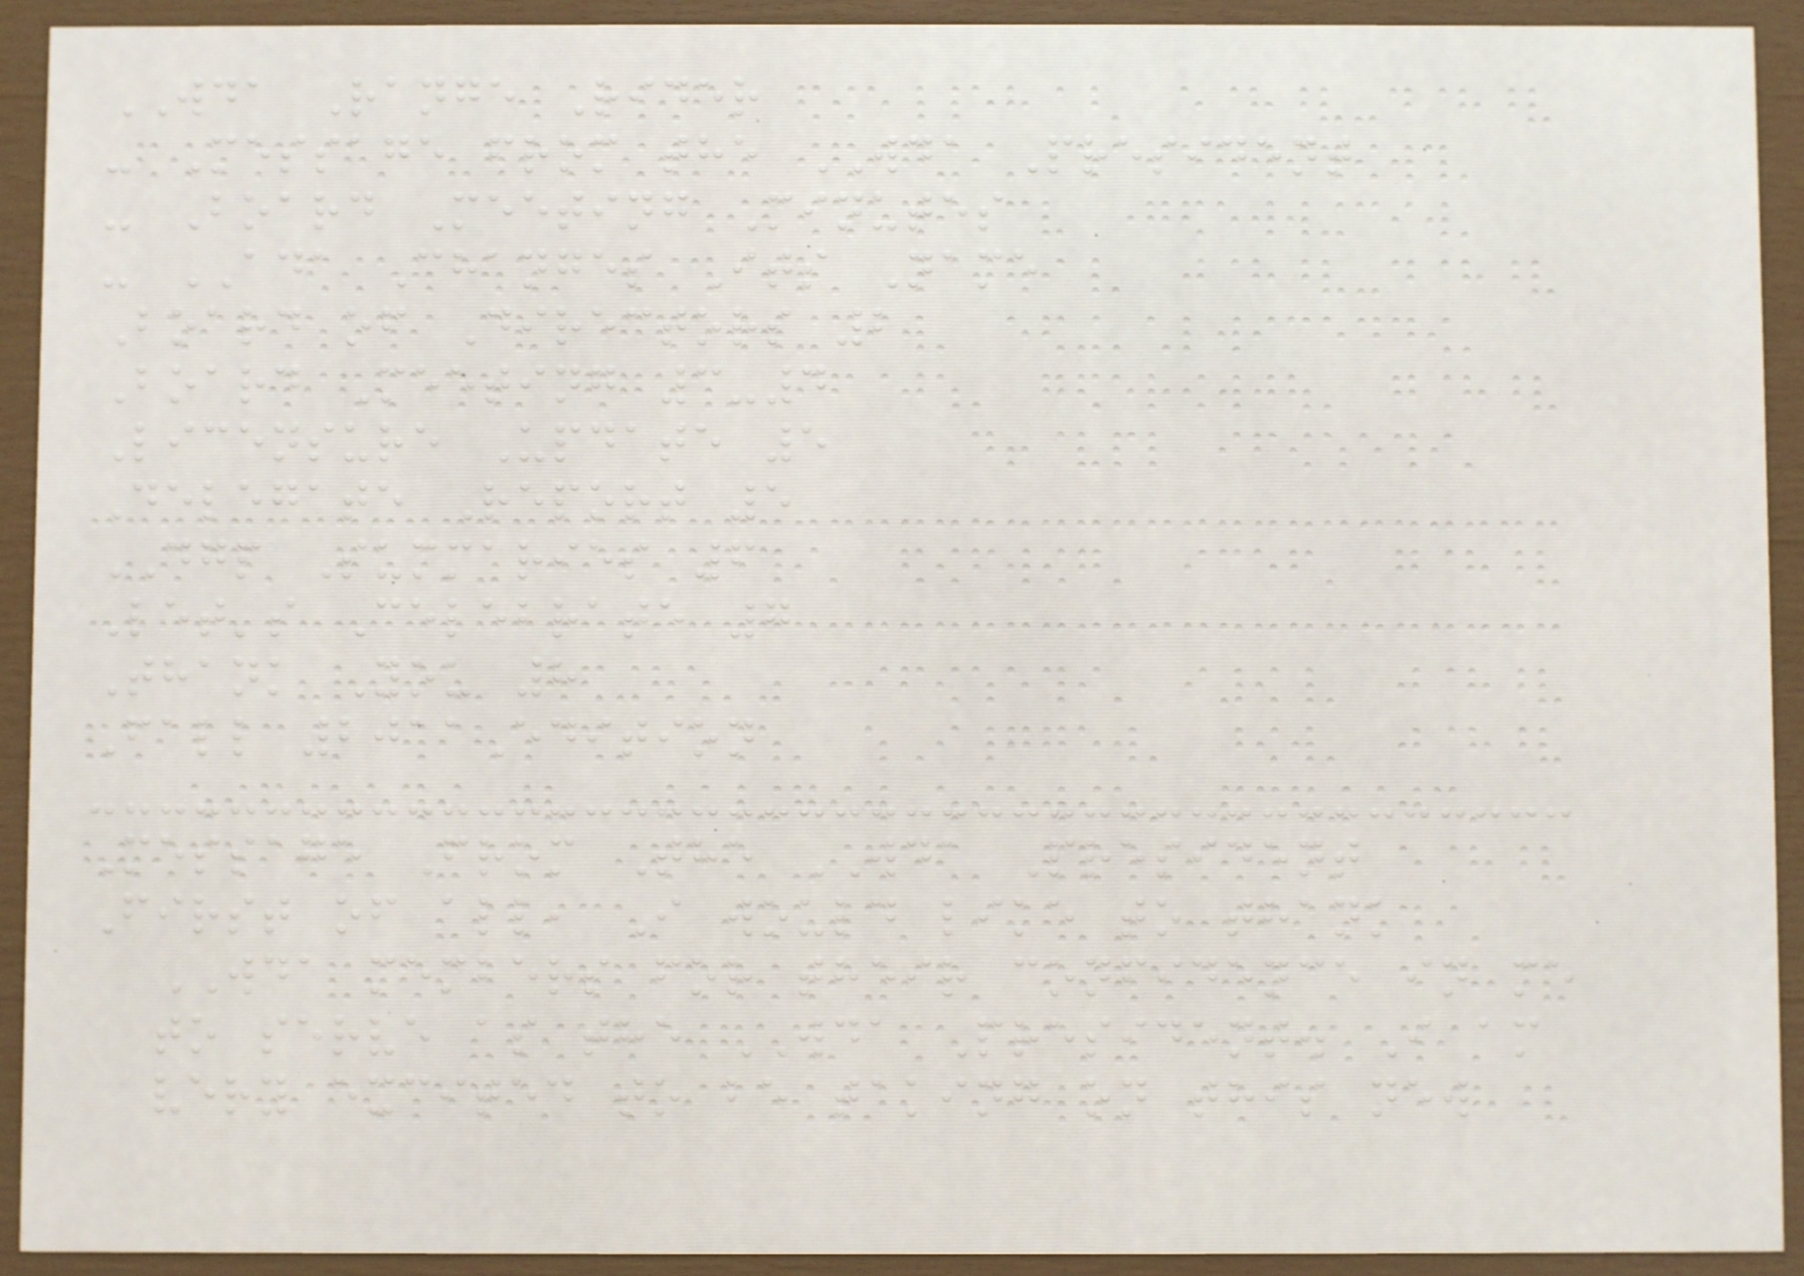WDA Range Rider
- Message from the WDA President
- Board Meeting Minutes
- ADA Changes Its Name
Board of Directors 2
Board Meeting 3-4
Licensure Update 5
Delegate Report 5
DGP Summaries 6
Let's Celebrate 7
Thank You 8
Fall 2011Edition
Message From The WDA President
First of all, I would like to thank
WDA members for their confidence in me
to serve as the WDA President. I am
very excited to be taking on this new
